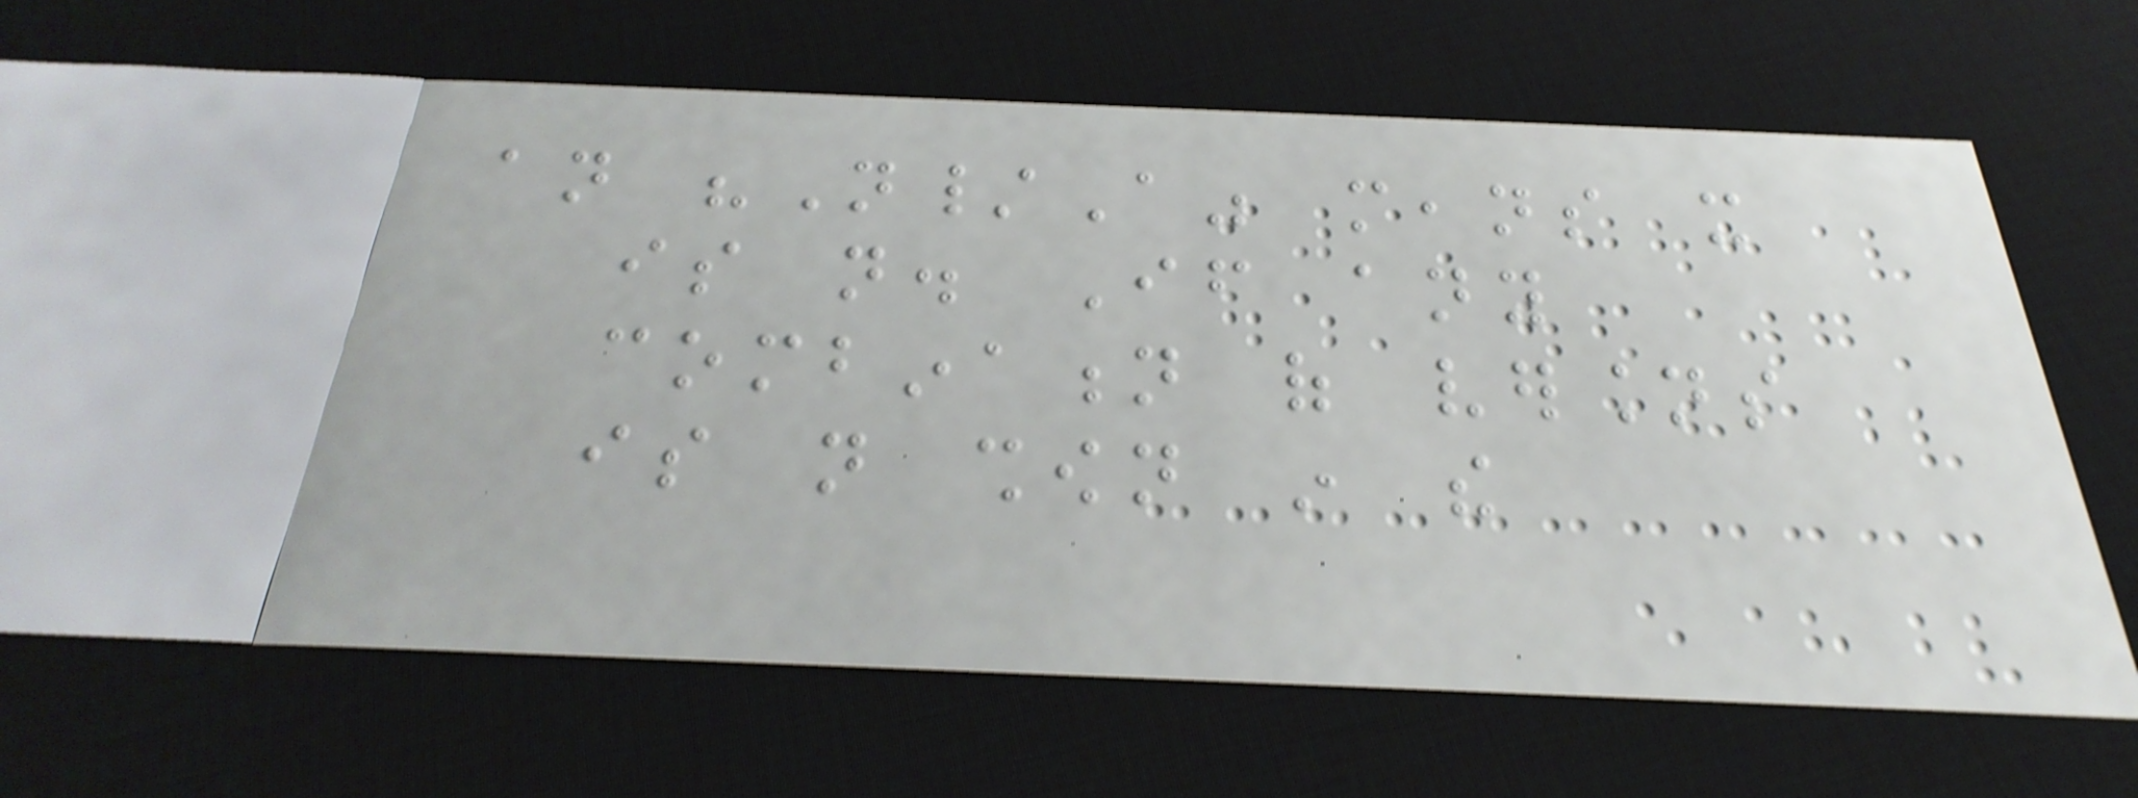an "N/A" means it
is not. If any
combination of versions
is not shown in the
